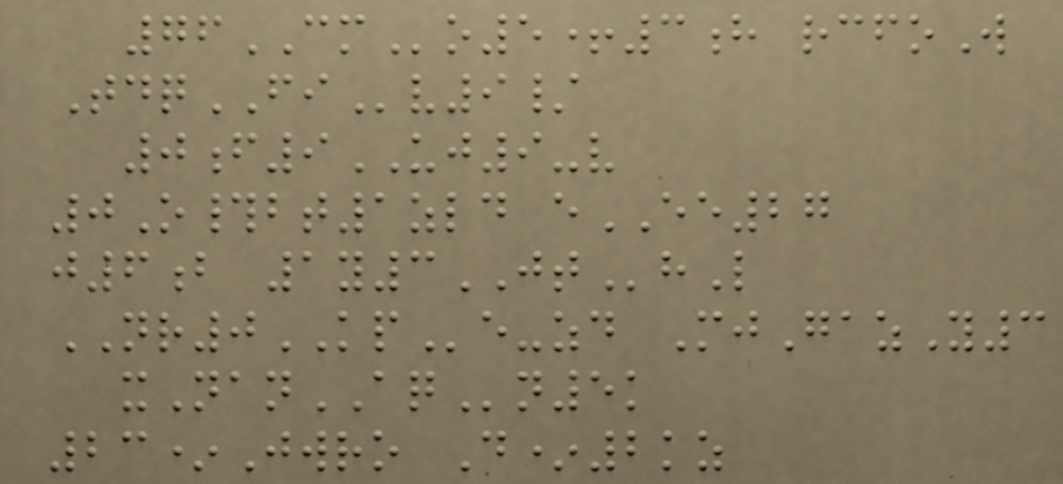76CMo5+3h rcfoW
TdqFIv9/
0f9UJ9-v
0O#bt1zld eEE27
j6b 1y3JThL
NR0KPe-zd MjGazY3
xNanAQn5k
23*Jwro D*2kz
